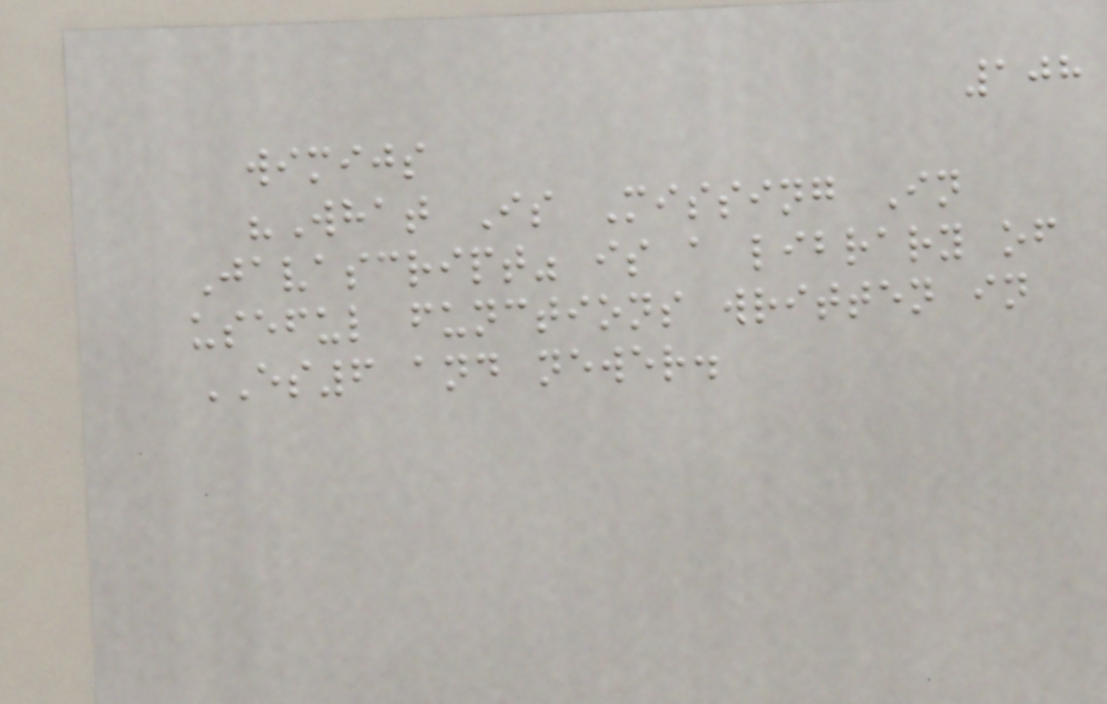108
wimijs
"What Is Missing In
Javascript" is a library of
useful functions written in
ES6 and newer.
